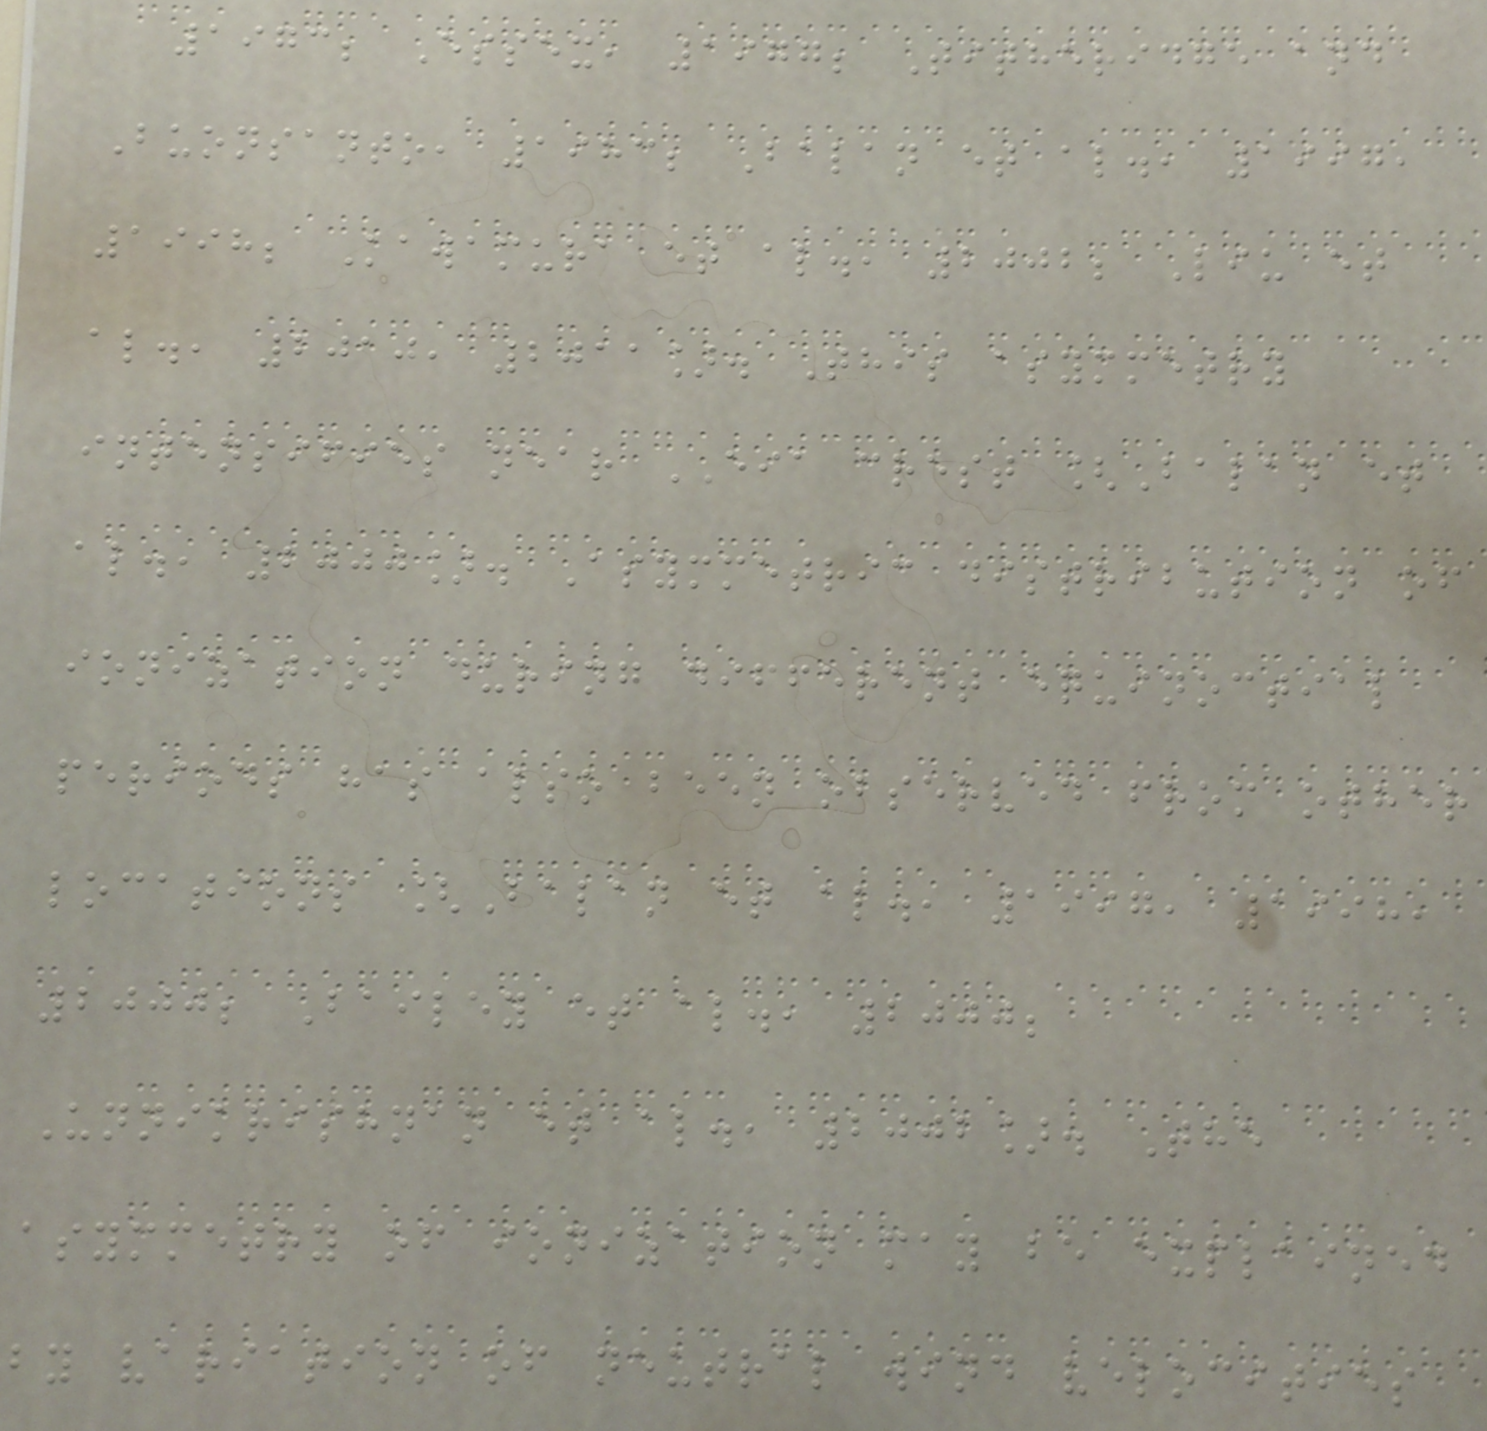1973; Essex, 1977; Titheridge and
Buonsanto, 1983; Balan et al., 1997,
1998; Kawamura et al., 2002; Liu et
al., 2010, 2011]. This asymmetry
intensifies near EIA crest [Balan et
al., 2000]. Asymmetric distribution of
ionization during different equinoctial
periods has also been observed from other
locations [Balan et al., 1997, 1998,
2000; Bailey et al., 2000;
Unnikrishnan et al., 2002]. The
asymmetry of ionization may be explained
by variation of neutral wind velocities
